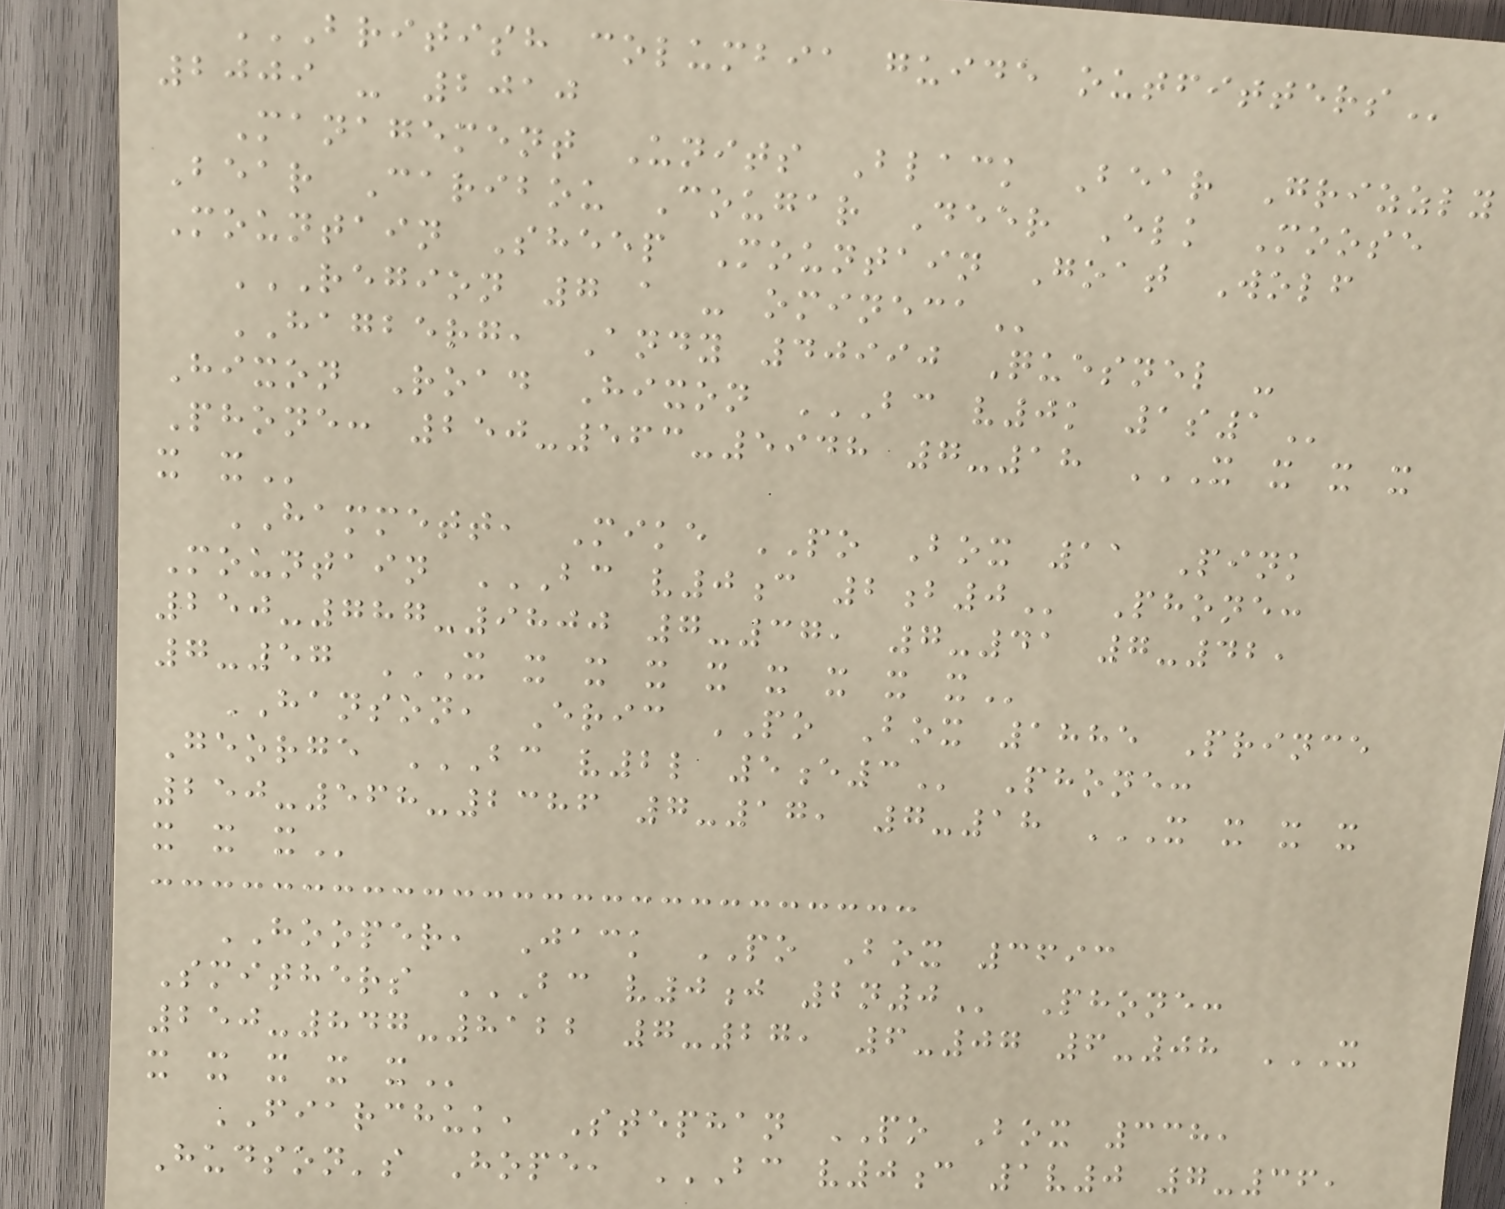BRITISH COLUMBIA GUIDE OUTFITTERS
2009 - 2010
Management Units Black Bear Grizzly
Bear Caribou Cougar Deer Elk Moose
Mountain Sheep Mountain Goat Wolf
REGION 7 A - OMINECA
HAGBERG, Andy 40990 Quesnel -
Hixon Road Hixon BC V0K 1S1
Phone: 250-563-5948 7-18 X X X X
X X
HAMMETT, Mike PO Box 11 Pink
Mountain BC V0C 2B0 Phone:
250-787-9800 7-37, 7-41 7-42,
7-57 X X X X X X X X X
HANSON, Eric PO Box 1885 Prince
George BC V2L 5E3 Phone:
250-568-2386 7-17, 7-18 X X X X
X X X
HOOPER, Jack PO Box 3693
Smithers BC V0J 2N0 Phone:
250-847-8122 7-27, 6-07 6-08 X
X X X X X
FIARCHUK, Stephan PO Box 338,
Hudson's Hope, BC V0C 1V0 7-36,
